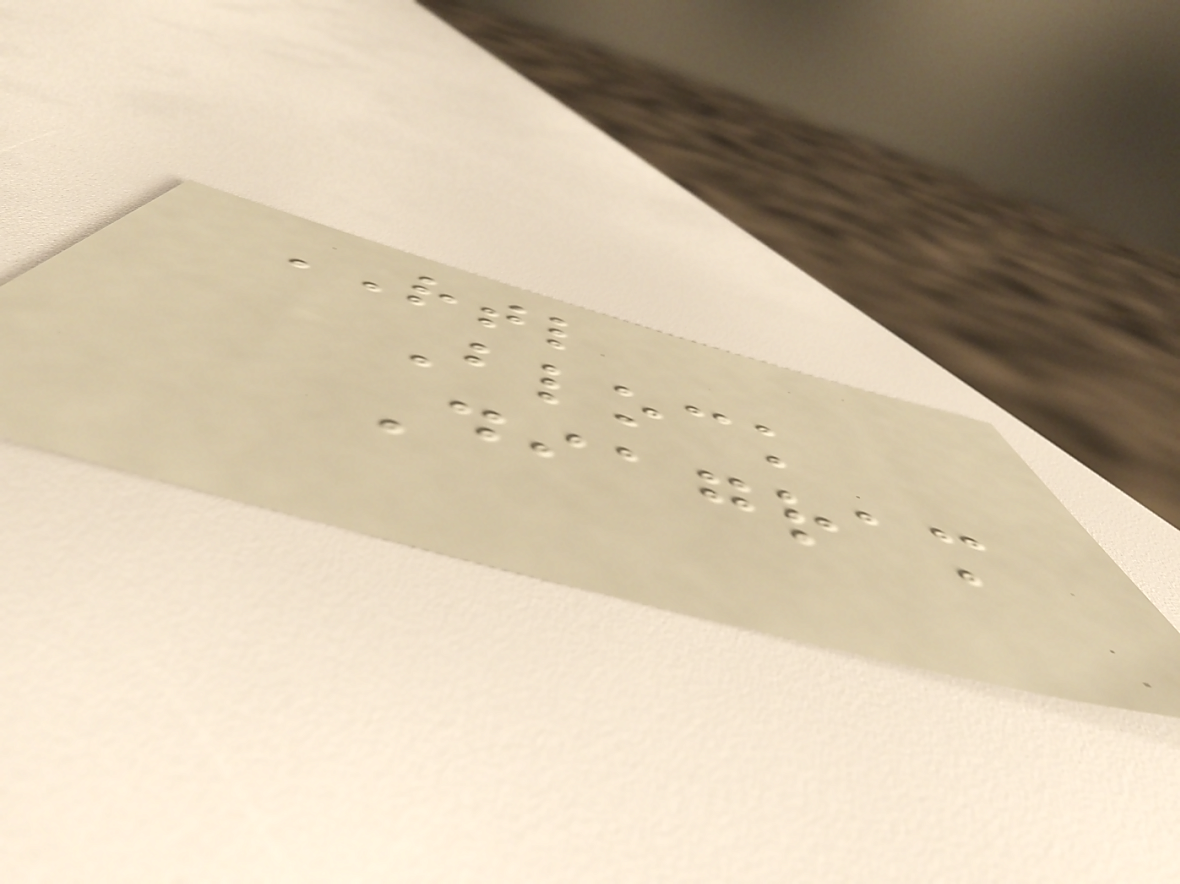RTL
Block
Diagram
